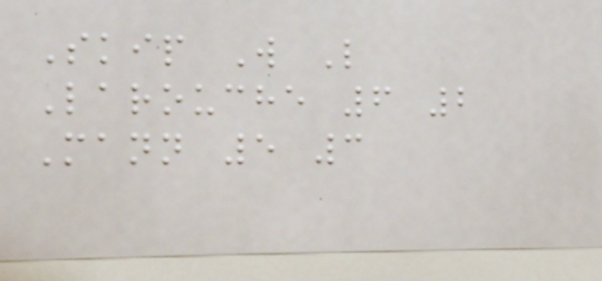Skip W L
Larouche 6 2
Mann 5 3
